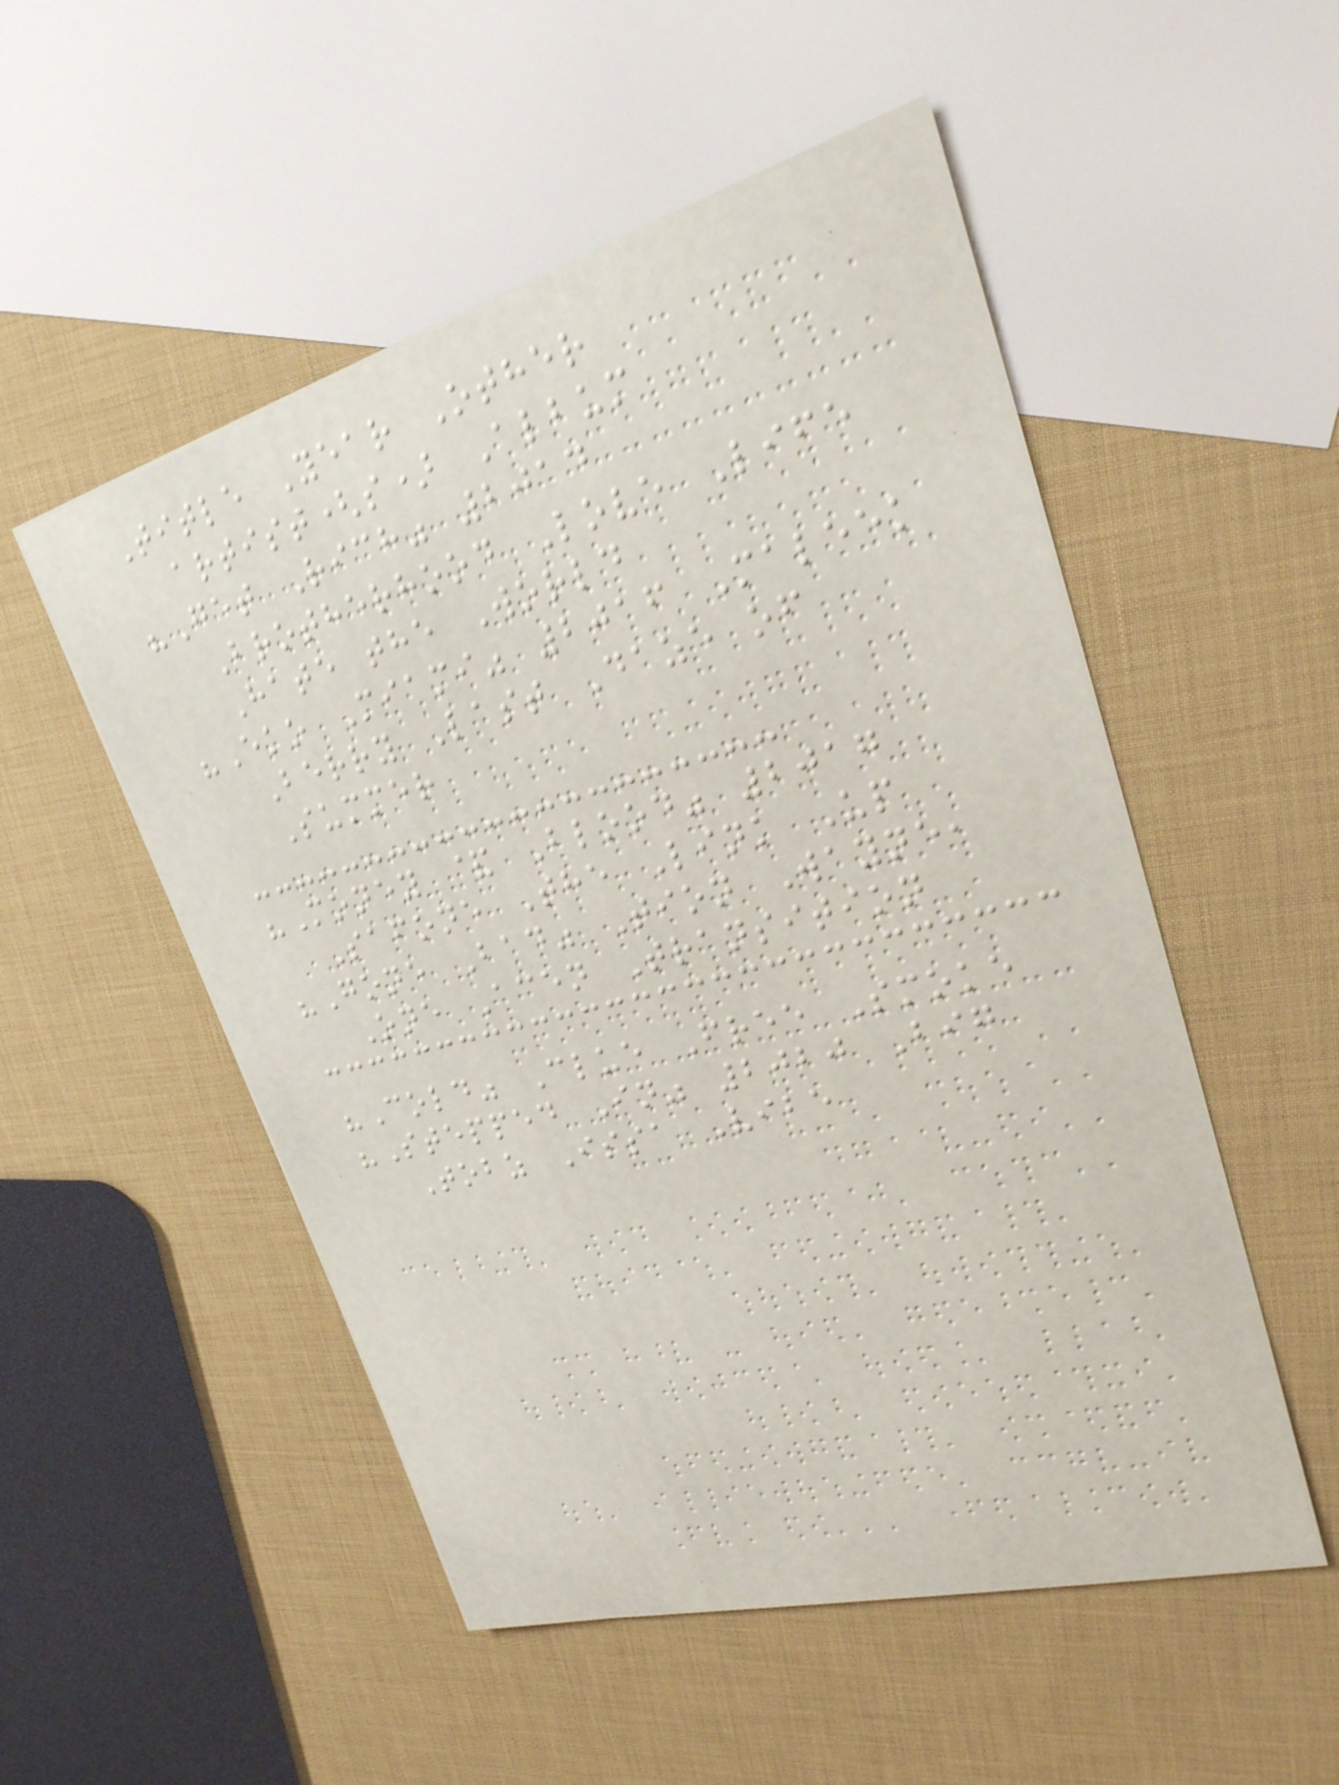Title Year Other
artist(s) Album
"Get Rich" 2014
Brotherhood Love Life
Hate the World
"Eko Miami" 2016 Maleek
Berry Last Daze of
Summer
"Money & Blood" 2017
Safone The Link Up
"Gone Bad" Tion Wayne,
One Acen Transition
"Cold" Clue Free Smoke
"Stepped In" 2020 Big
Tobz Issa Vibe
